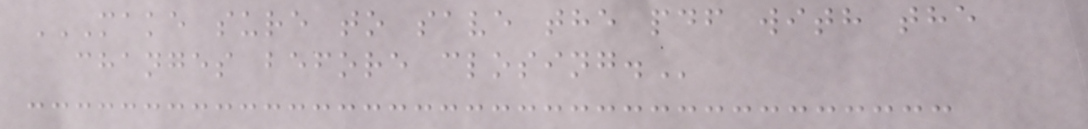MAKE SURE TO SAVE THE PDF WITH THE
CHANGES BEFORE CLOSING.
